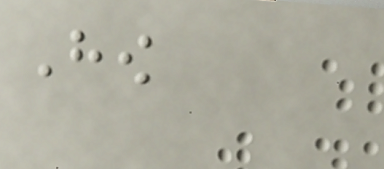How
